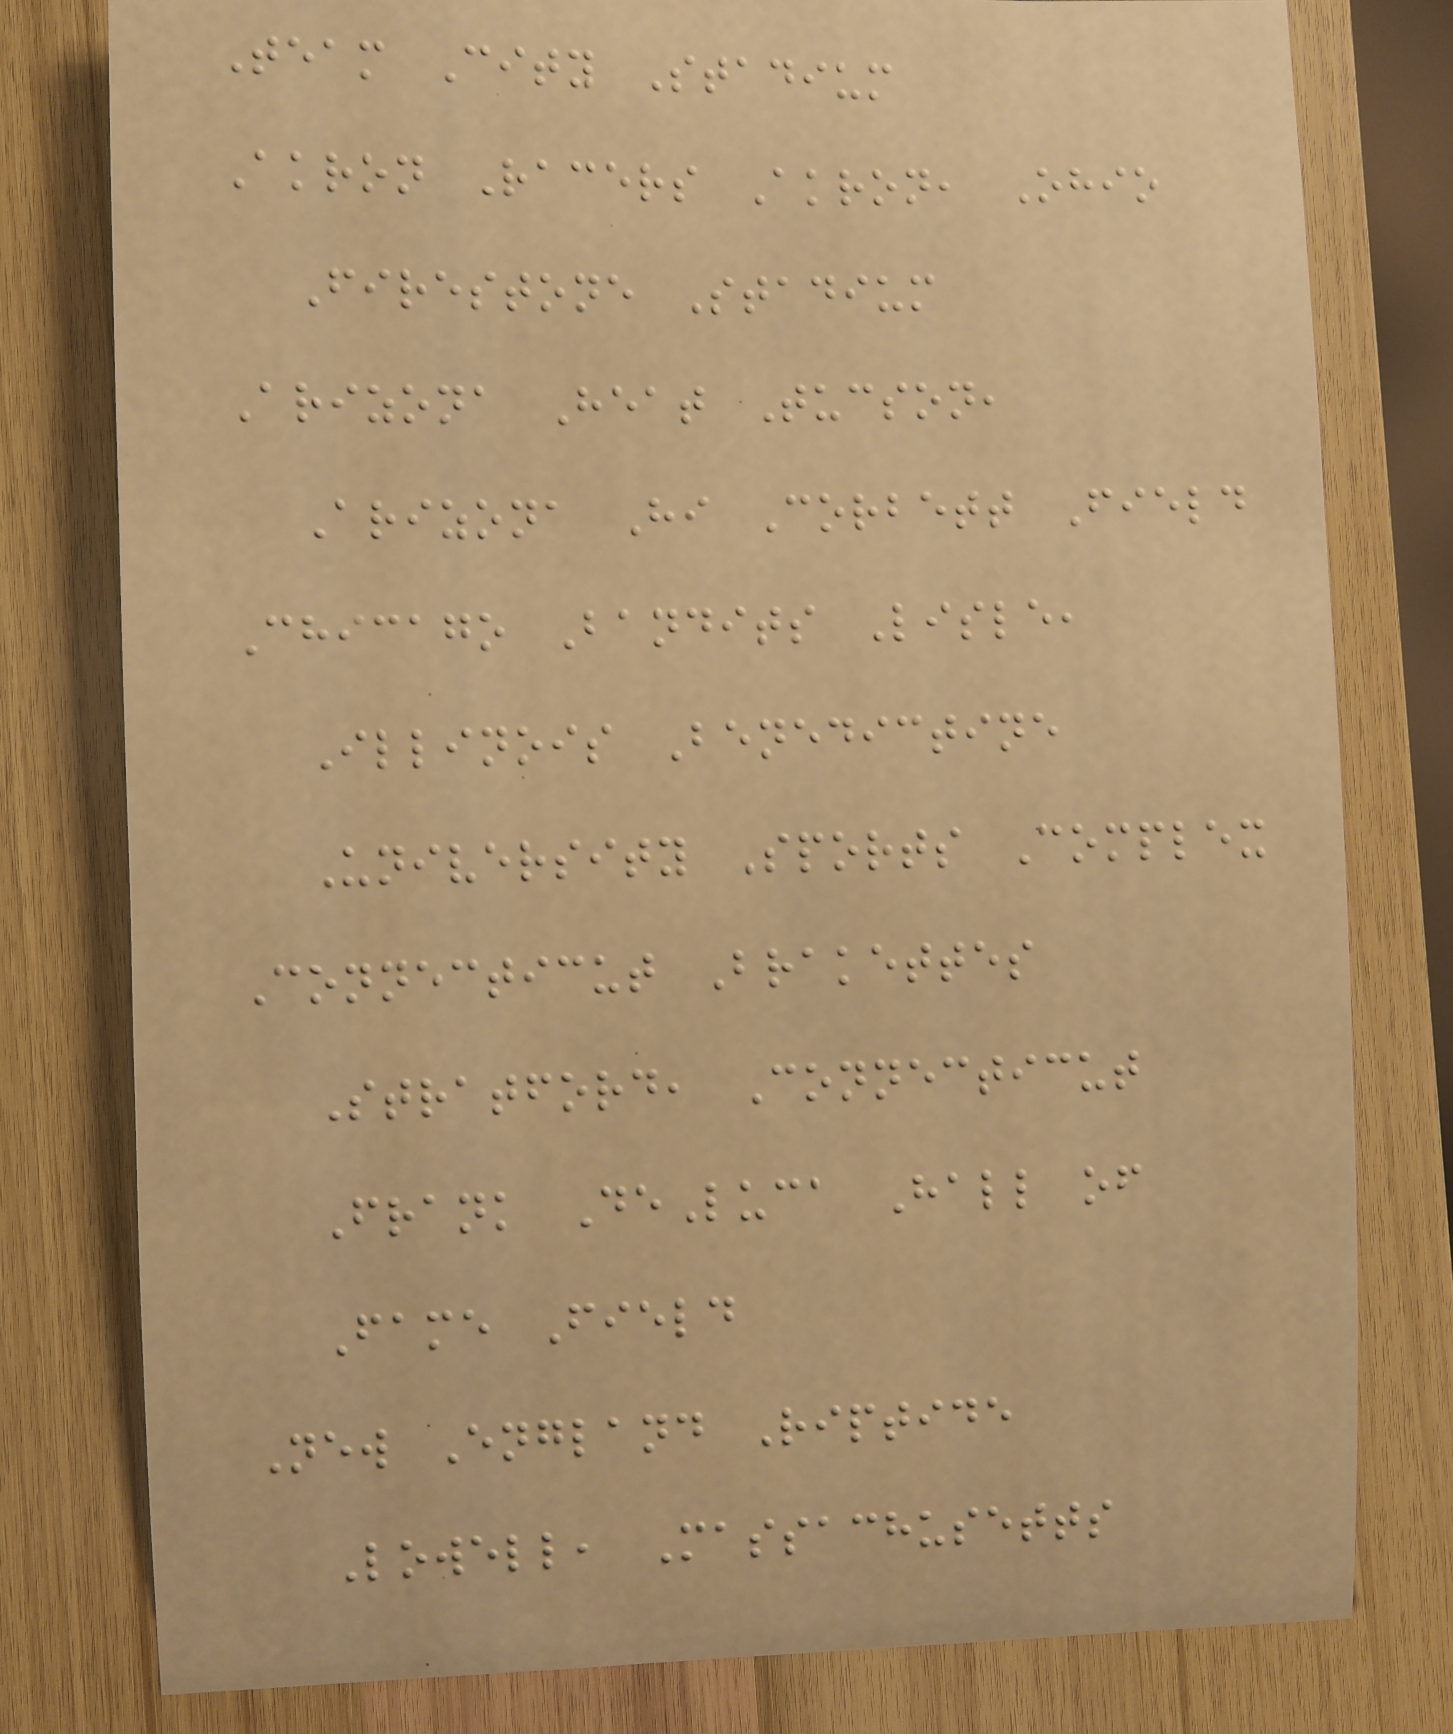Team City Stadium
Akron Racers Akron, Ohio
Firestone Stadium
Arizona Heat Tucson,
Arizona Hi Corbett Field
Chicago Bandits Lisle,
Illinois Benedictine
University Sports Complex
Connecticut Brakettes
Stratford, Connecticut
Frank DeLuca Hall of
Fame Field
New England Riptide
Lowell, Massachusetts
